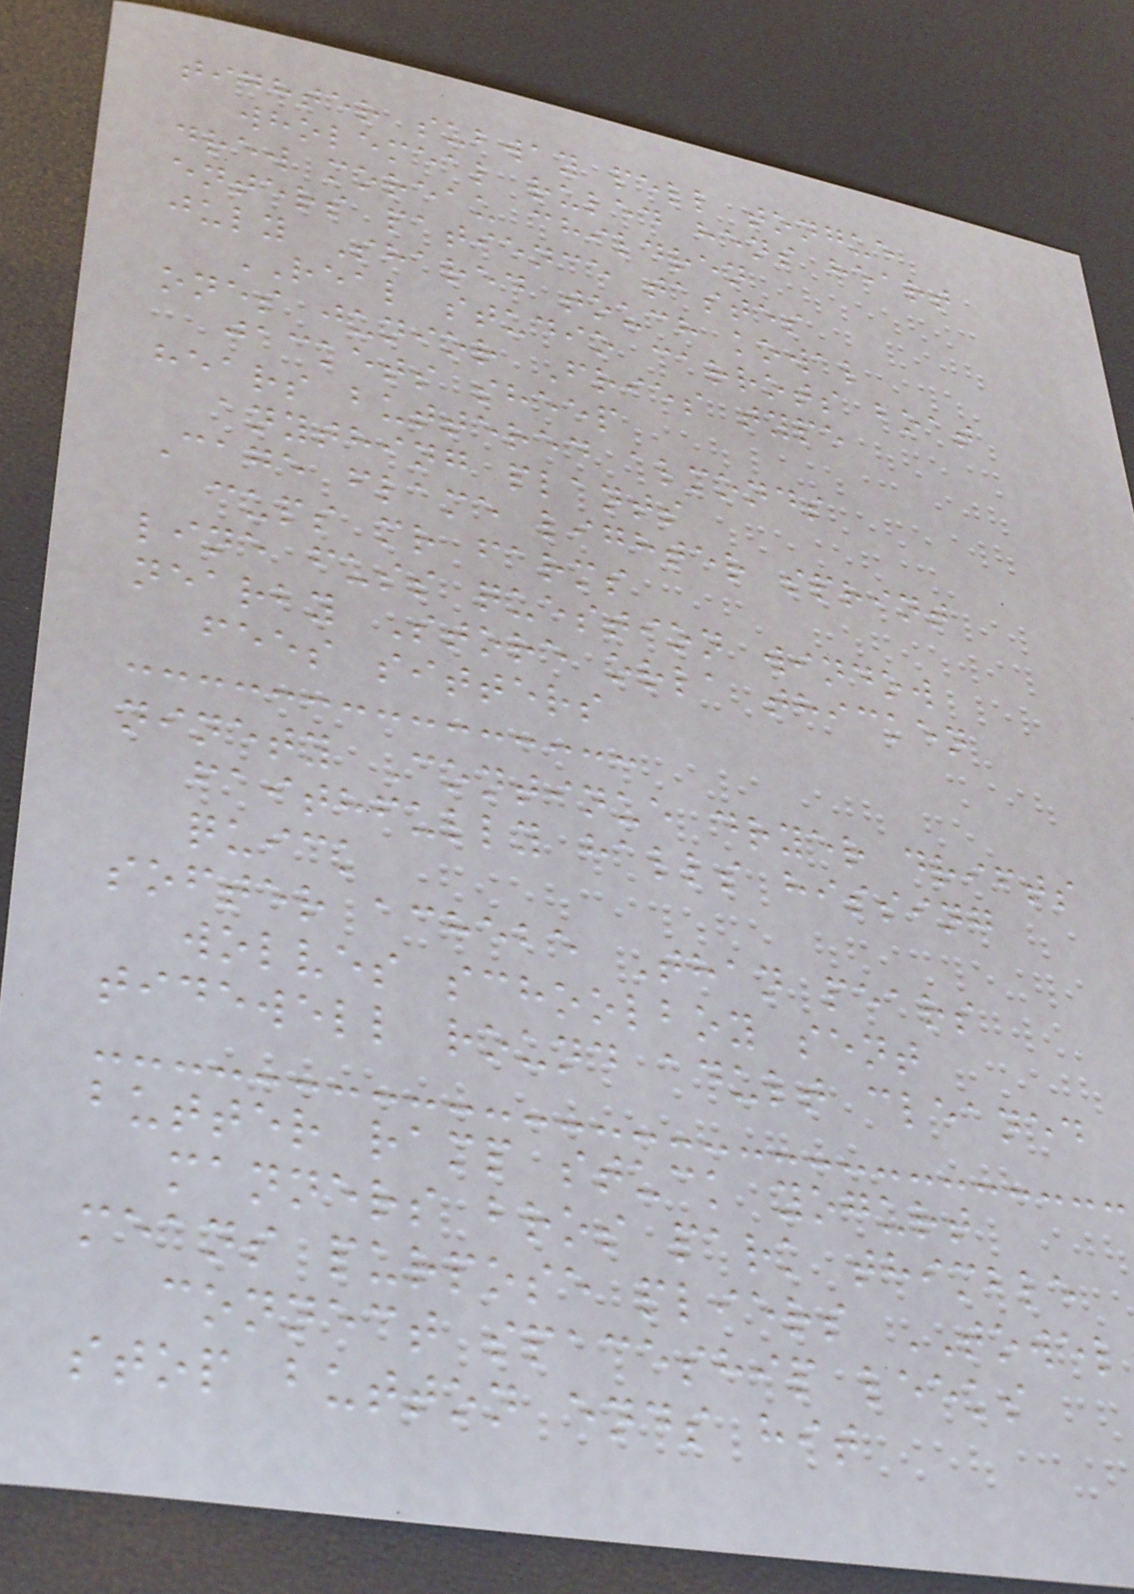tighter subway pell tongue
wholemeal ruled hens heart
drew moreau children
enters patience tastes
july Shared touch kowal
REAL studio carrots boat
ones junior Fries type
jackets sheep
hears buttered almonds
anything plants
Cage flame lighter sprint
cups mr farms
line fuss question window
nearby Store orla thicken
fees sitters
ninety Continue dryer drifts
faithfully halls hissing
quick
softer achebe Than pears
wolves schoolboy sent
tidewell round adult cleaned
butter ramp stuck yogurt
manners bros park thimble
means purpose pliers TOWEL
connect spaceship leeks
stop button ends hit
